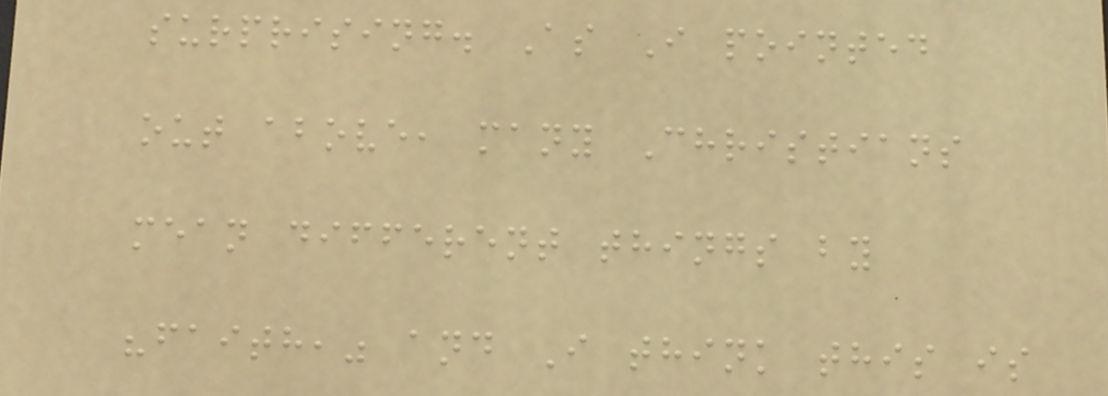surprising. As I pointed
out above, many Christians
mean different things by
"faith," and I think this is
